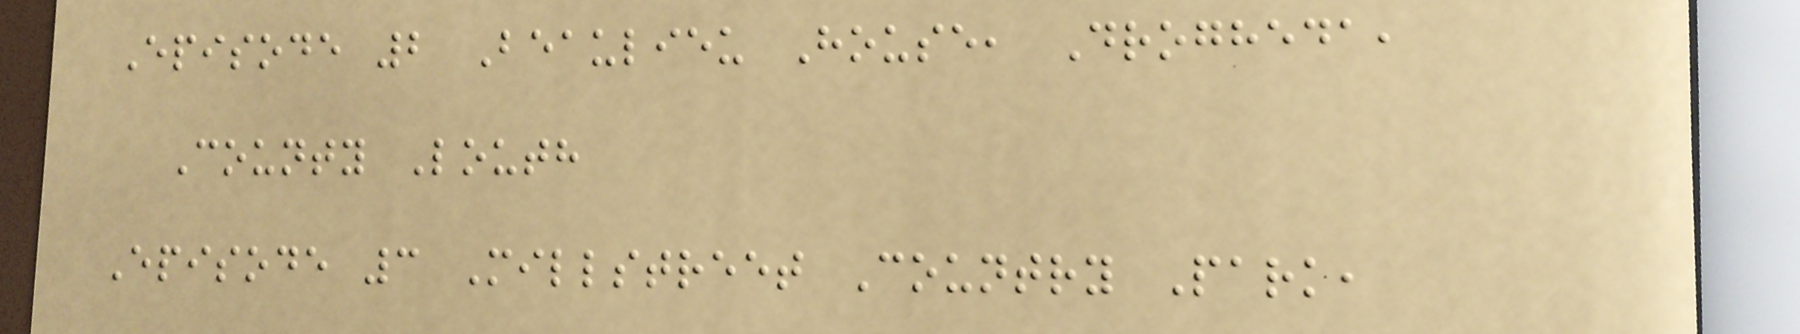Episode 2 Beaulieu House, Drogheda,
County Louth
Episode 3 Millstreet Country Park,
